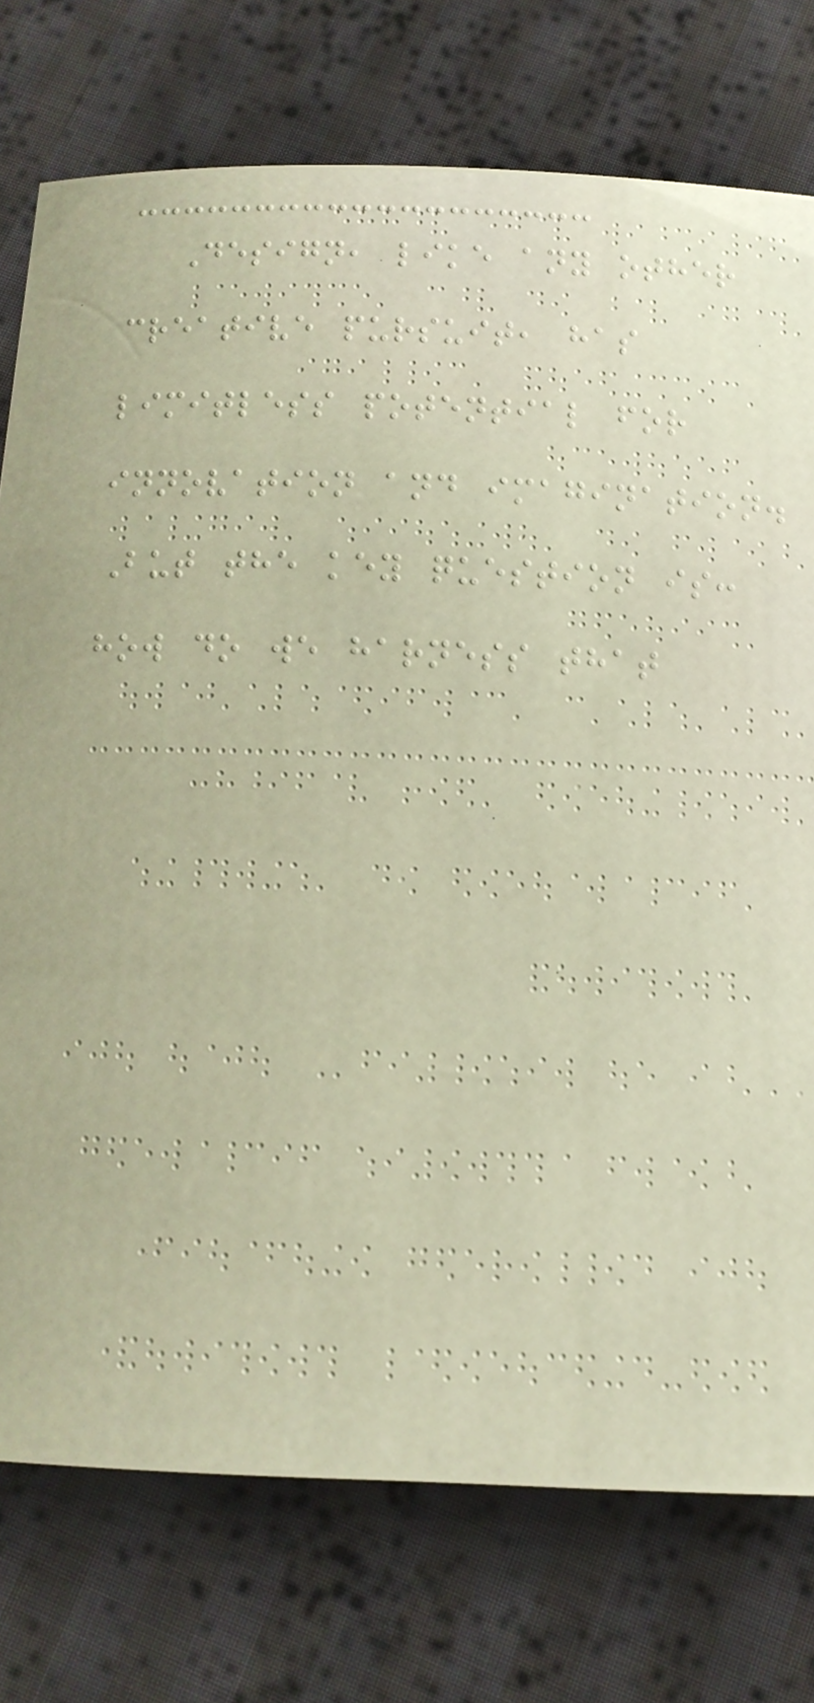Design, like any other
creative pursuit, has
limitless potential for
innovation and imagination.
But the key question is:
how do we harness that
